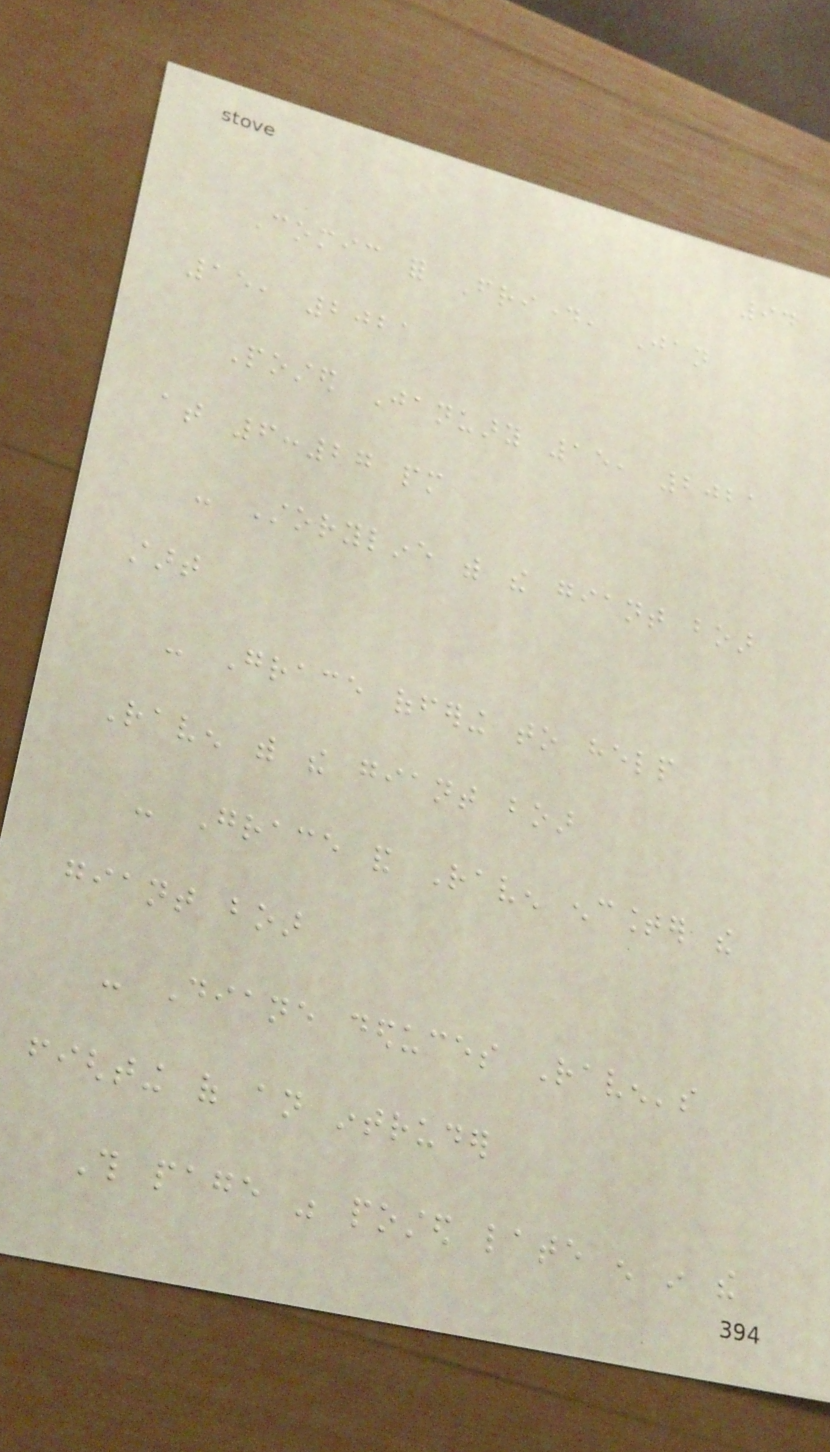94
Comic for Friday, Jan
15, 2021
Posted January 15, 2021
at 6:27 pm
- Storyline with the giant boar
start
- Grace offering to help
Raven with the giant boar
- Grace and Raven encounter the
giant boar
- Diane deduces Raven's
fighting of an intruder
This page was posted late enough in the
